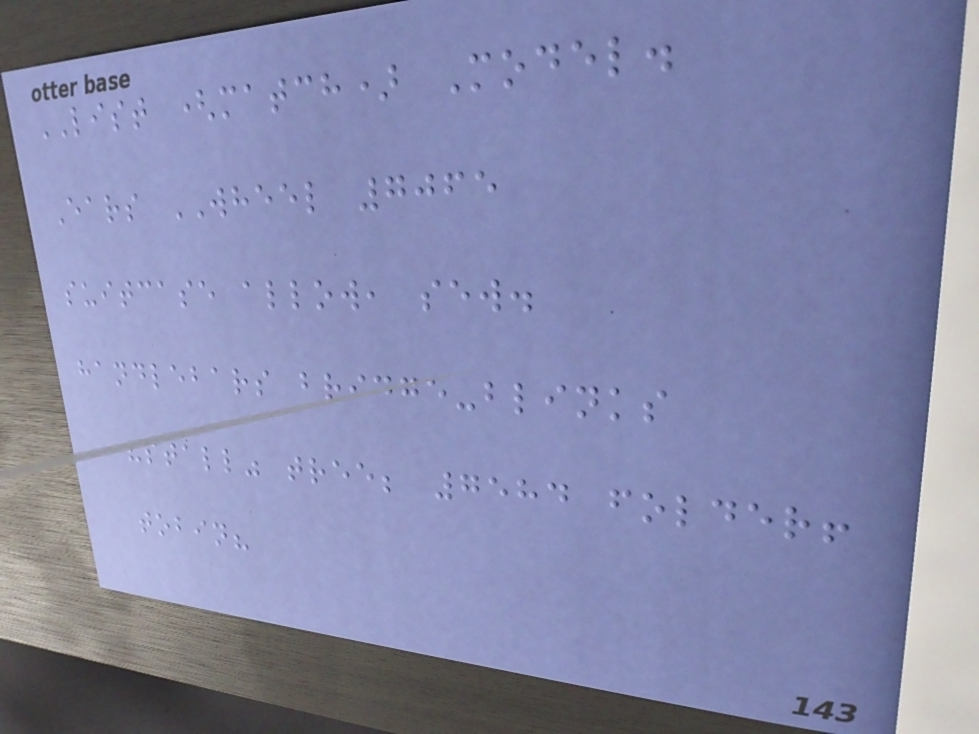LIST (match) Model.
Ears WHEEL 7065
suitcase allow, sew.
handlebars bridge-blinks
"stall" tree; 7584 folder!
tobin?
